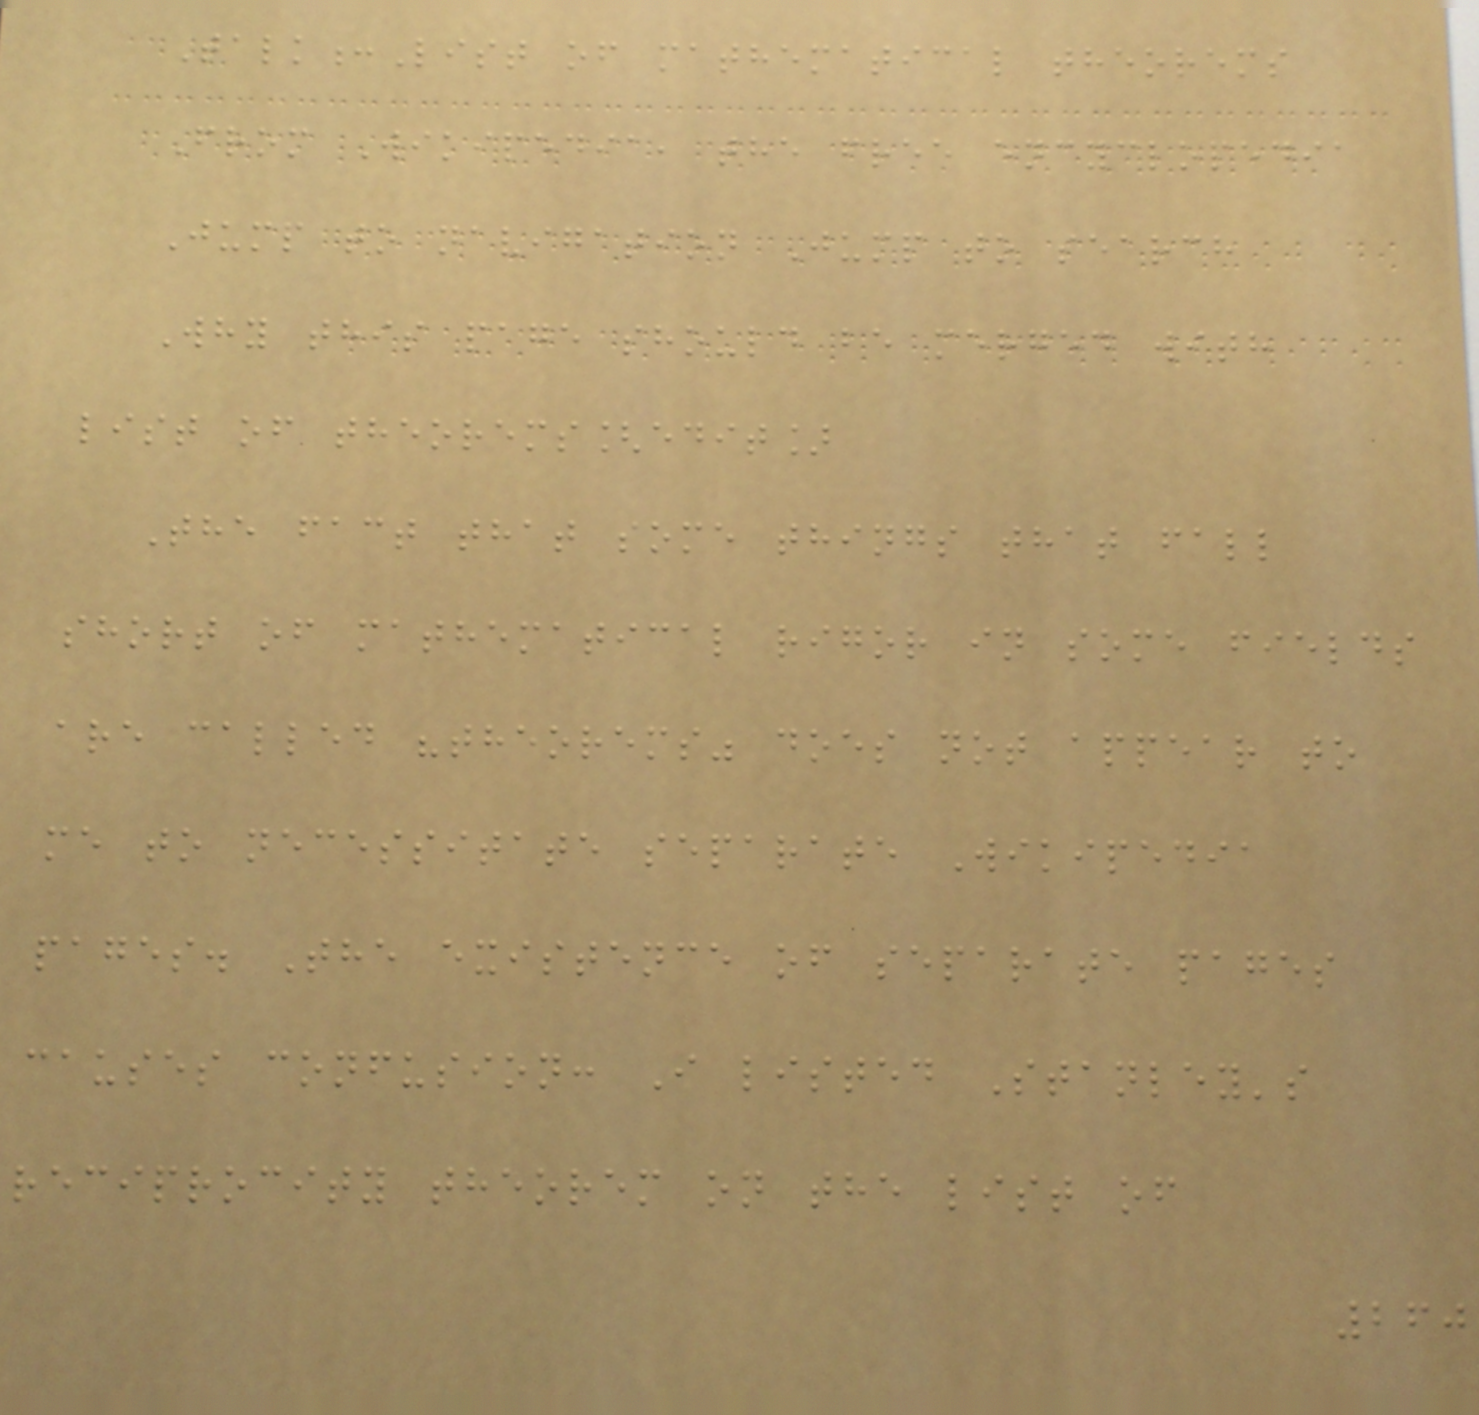Talk:List of mathematical theorems
From Wikipedia, the free encyclopedia
Jump to navigation Jump to search
Why this page should be merged with
list of theorems[edit]
The fact that some things that fall
short of mathematical rigor in some fields
are called "theorems" does not appear to
me to necessitate separate Wikipedia
pages. The existence of separate pages
causes confusion: I listed Stanley's
reciprocity theorem on the list of
260
